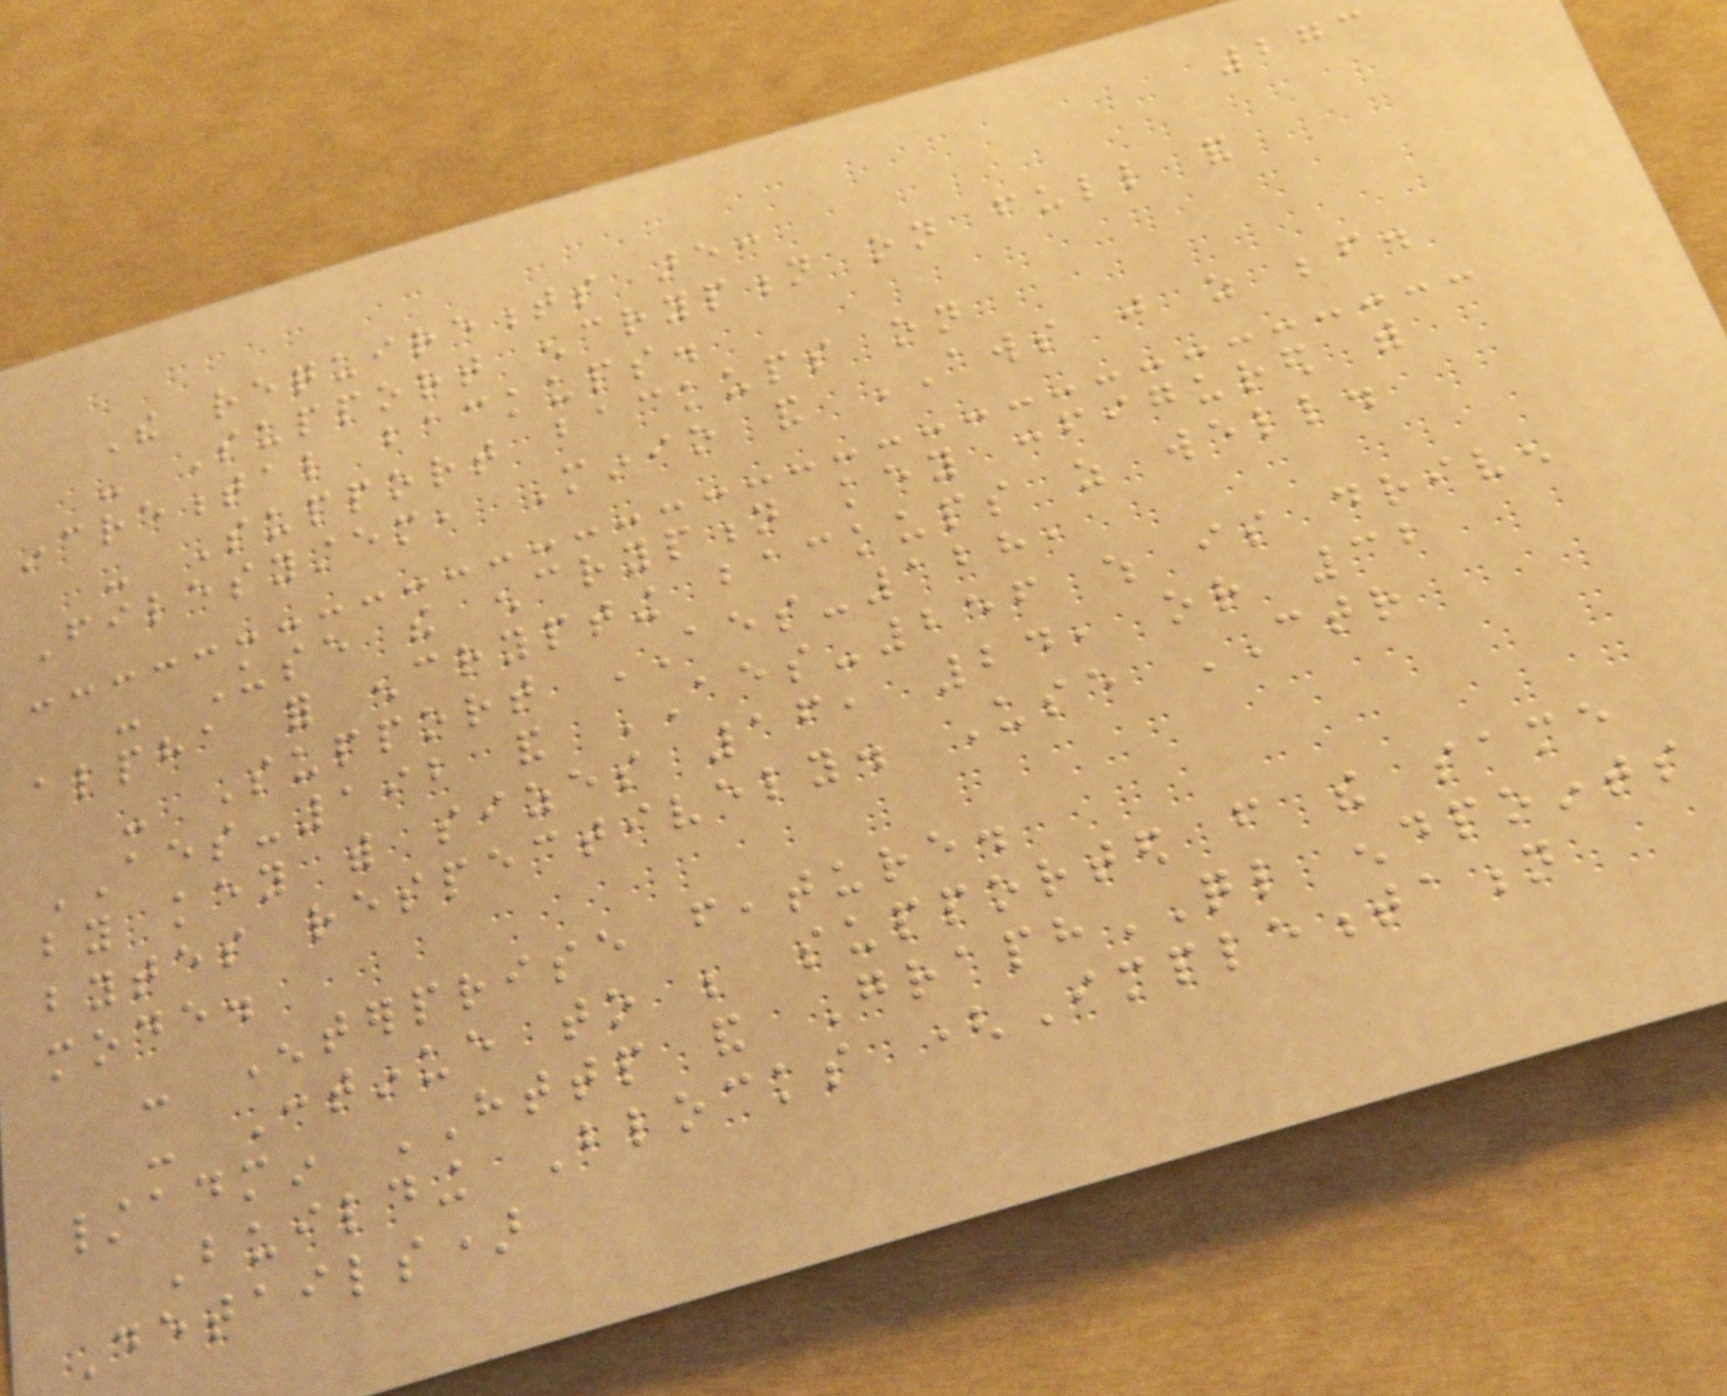273
The requirements are:
- Support encryption on full and
incremental backups.
- Support backups on
Filesystem, Minio and AWS just as before.
- Use the encryption key configured with
alpha for encrypting backups as well.
- Support AES-128,
AES-192 and AES-256 which is driven
by key with sizes 16, 24, or 32
bytes respectively. Use CTR
mode.
- Enterprise feature.
- Continue to be supported from the same
/admin HTTP and GraphQL endpoints
Building Blocks (Implementation
Details)
